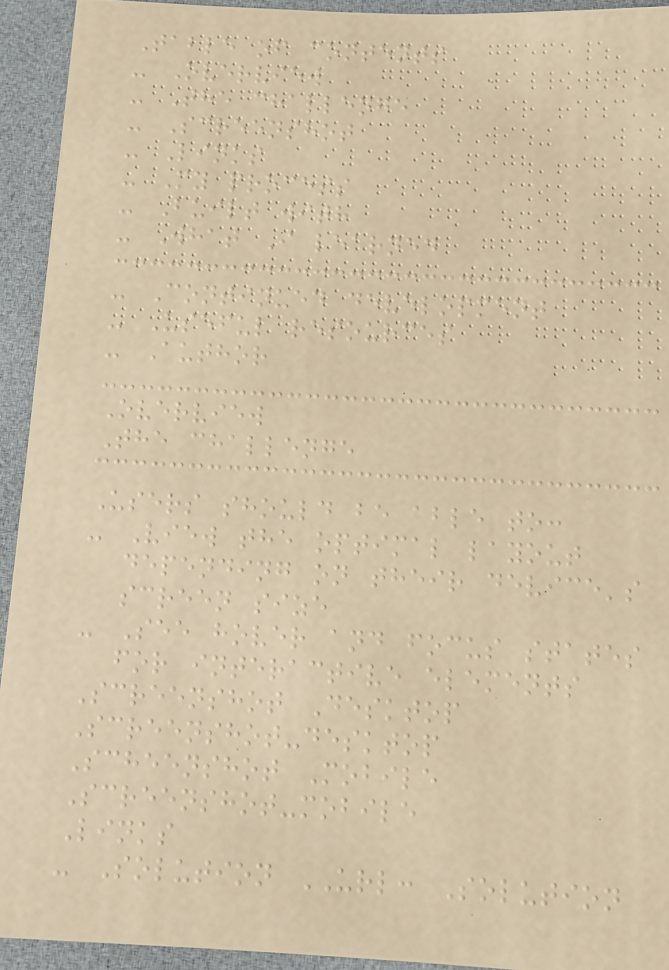Table of contents
- Overview
- The challenge
- Screenshot
- Links
- My process
- Built with
- What I learned
- Continued development
- Useful resources
- Author
Overview
The challenge
Users should be able to:
- View the optimal layout
depending on their device's
screen size
- See hover and focus states
for interactive elements
Screenshot Desktop
Screenshot-desktop
Scheenshot Mobile
Screenshot-mobile
Links
- Solution URL: Solution
